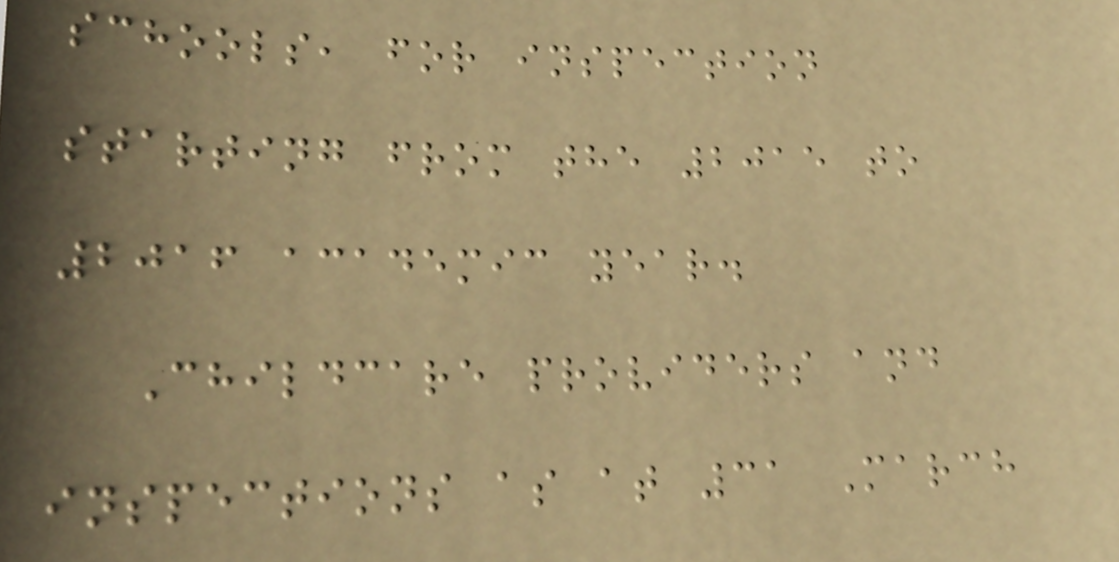schools, for inspection
starting from the 2015 to
2016 academic year.
Childcare providers and
inspections as at 31 March
